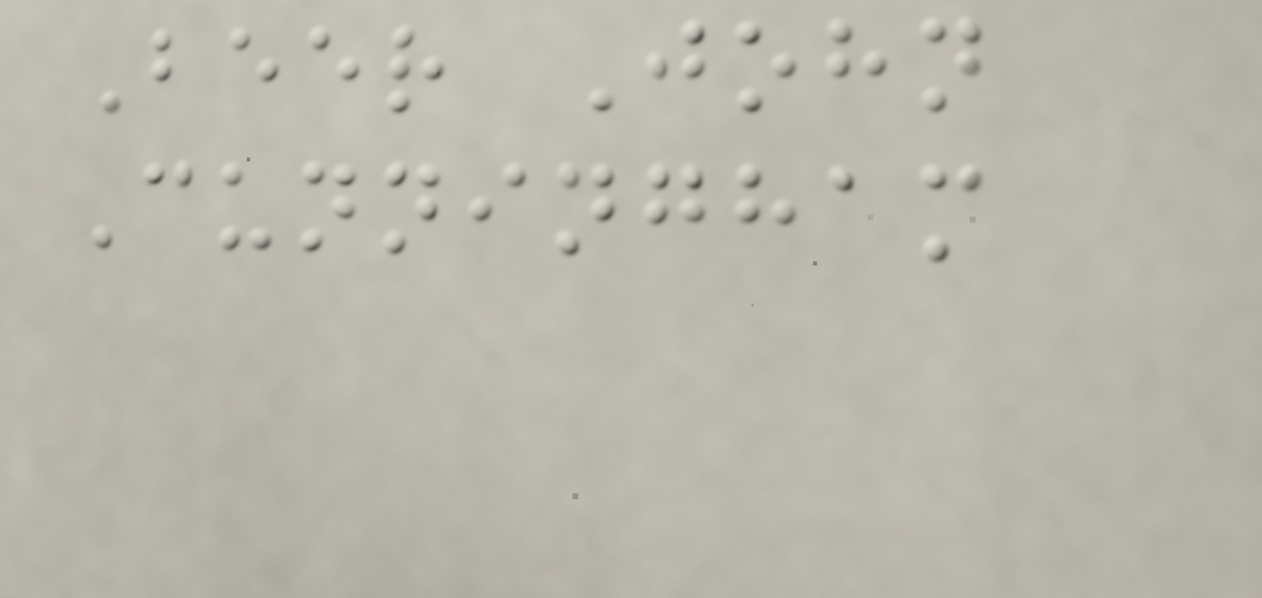Beer John
Cunningham
